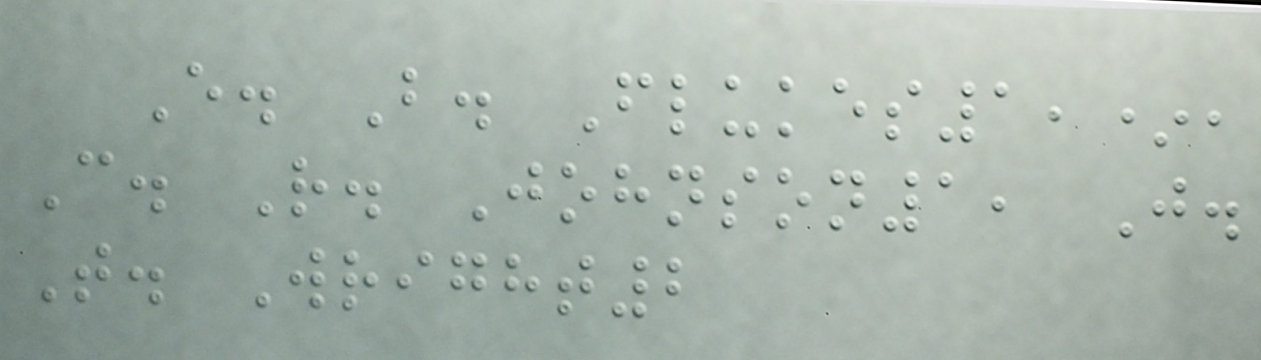E. B. Flukes1,*,
C. R. Johnson1, J.
T. Wright2
